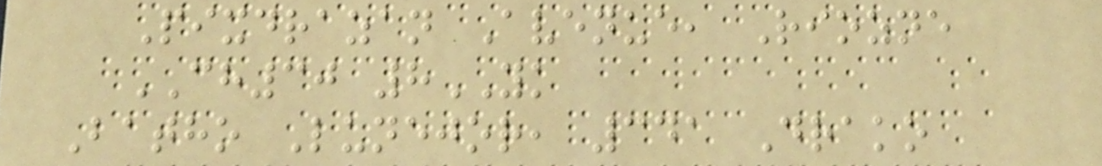Pixdrazan Avenue, Riozne
CH30 8YK
Batho Lunejor, 341 Drako
